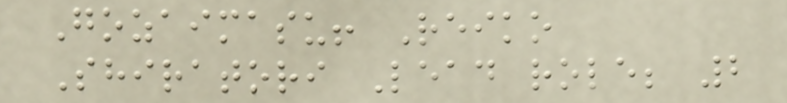Gozaimasu! Reiko
Shiratori Lead role; 2
